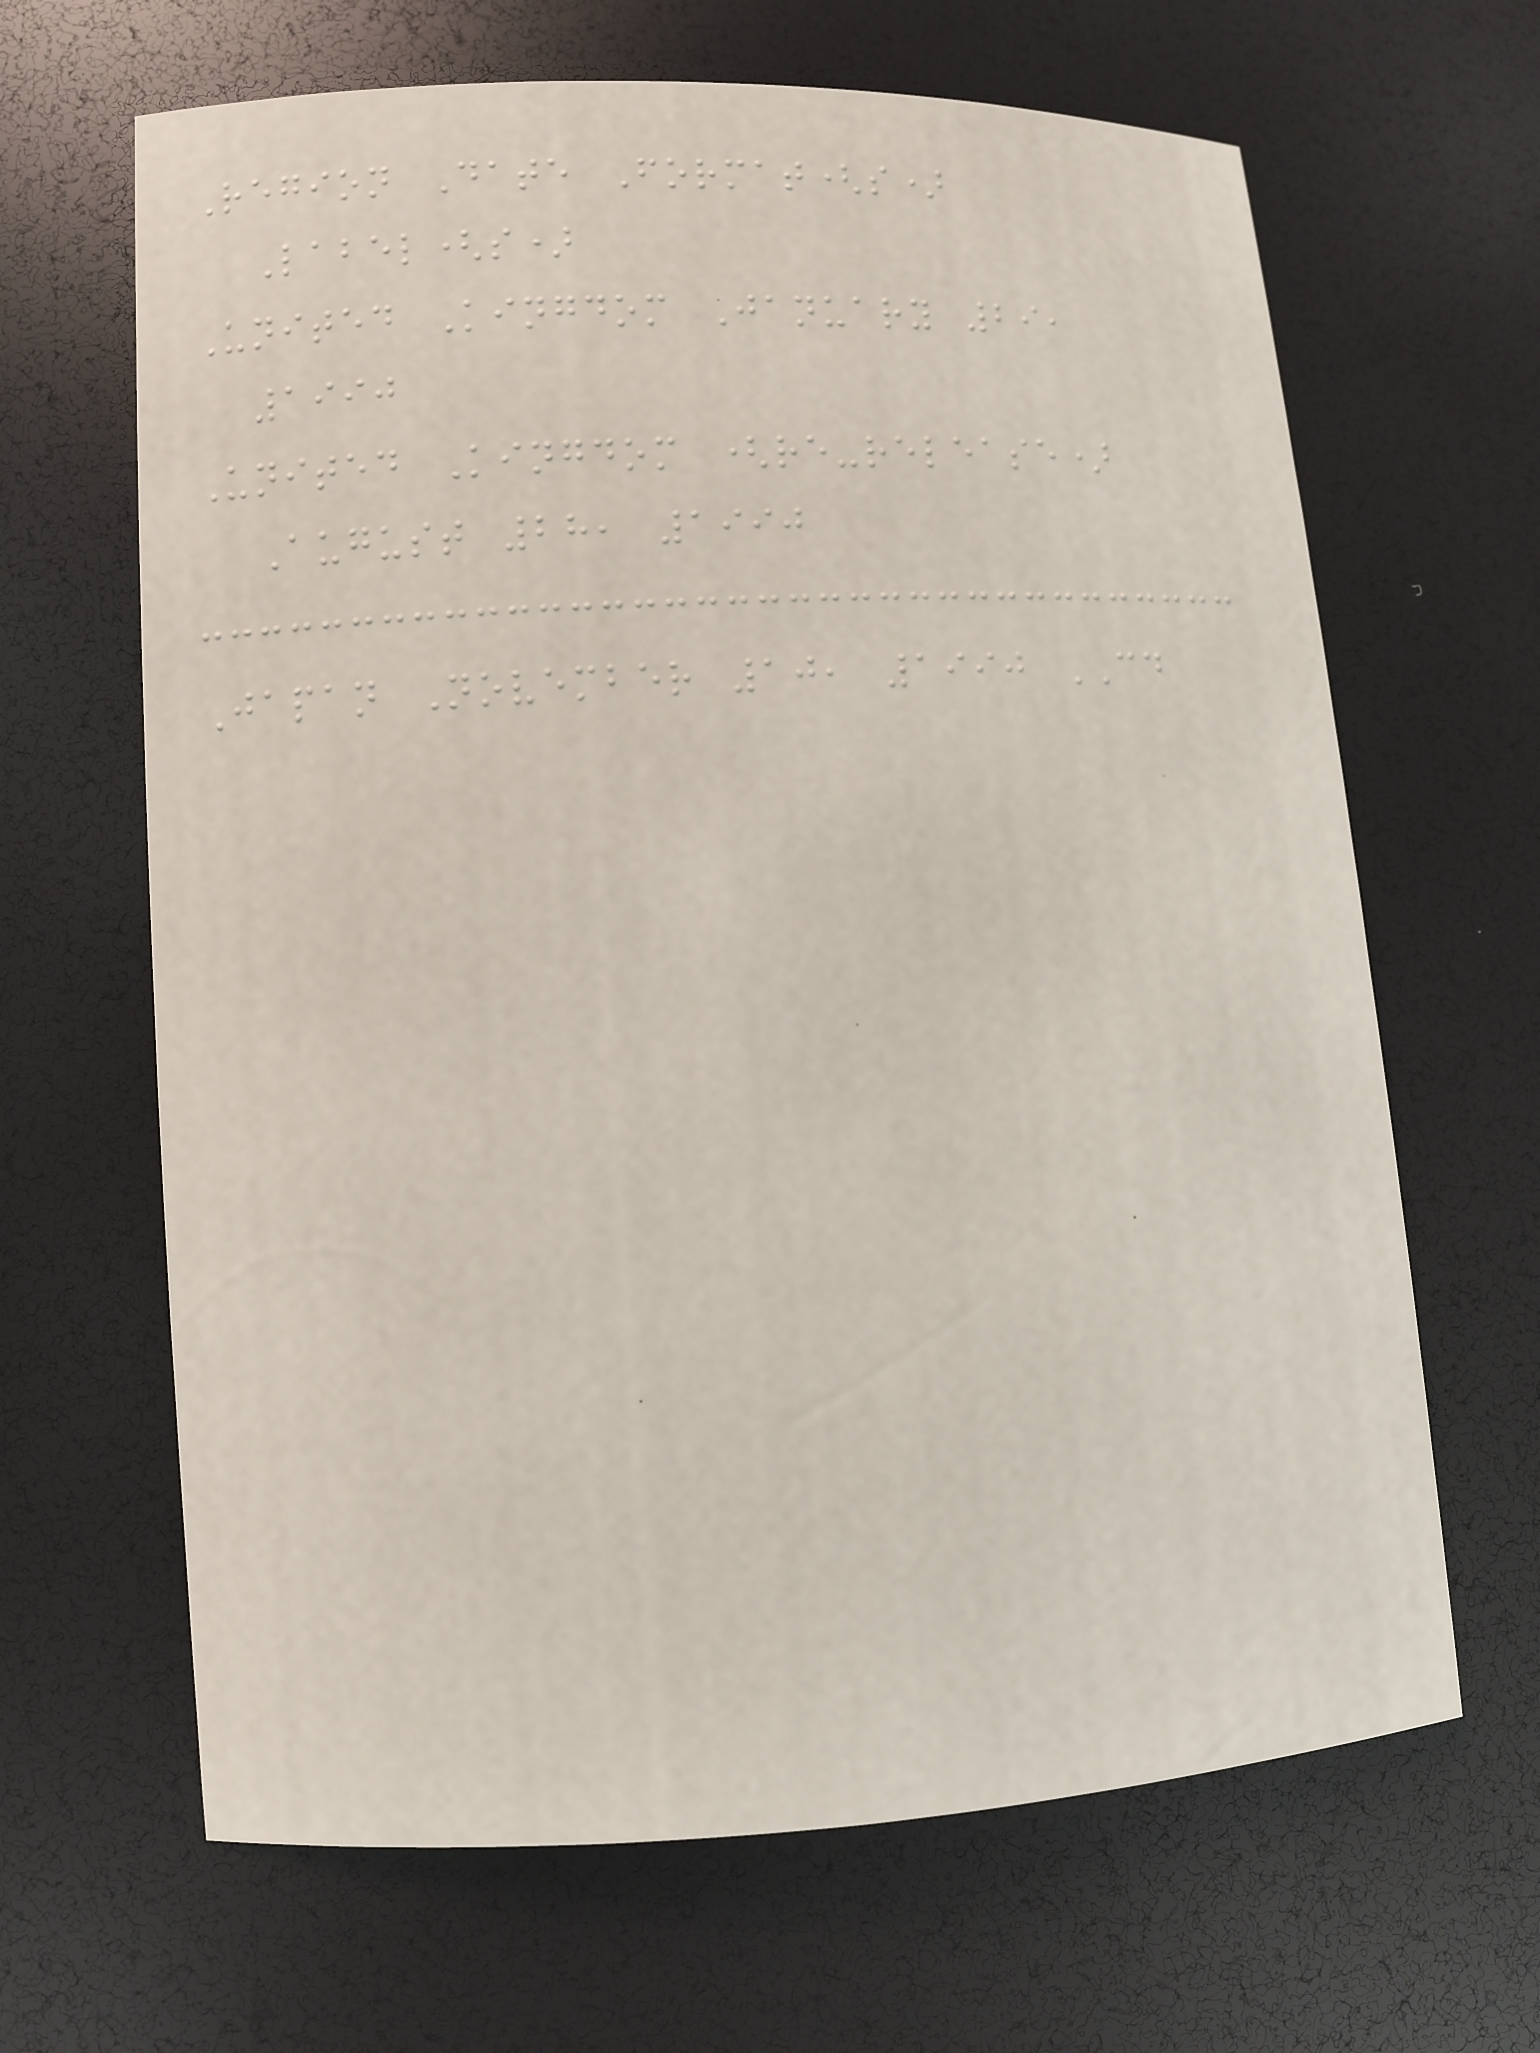Region Date Format(s)
Label(s)
United Kingdom January 29,
1990
United Kingdom (re-release)
August 28, 1990
Japan November 10, 1990 CD
